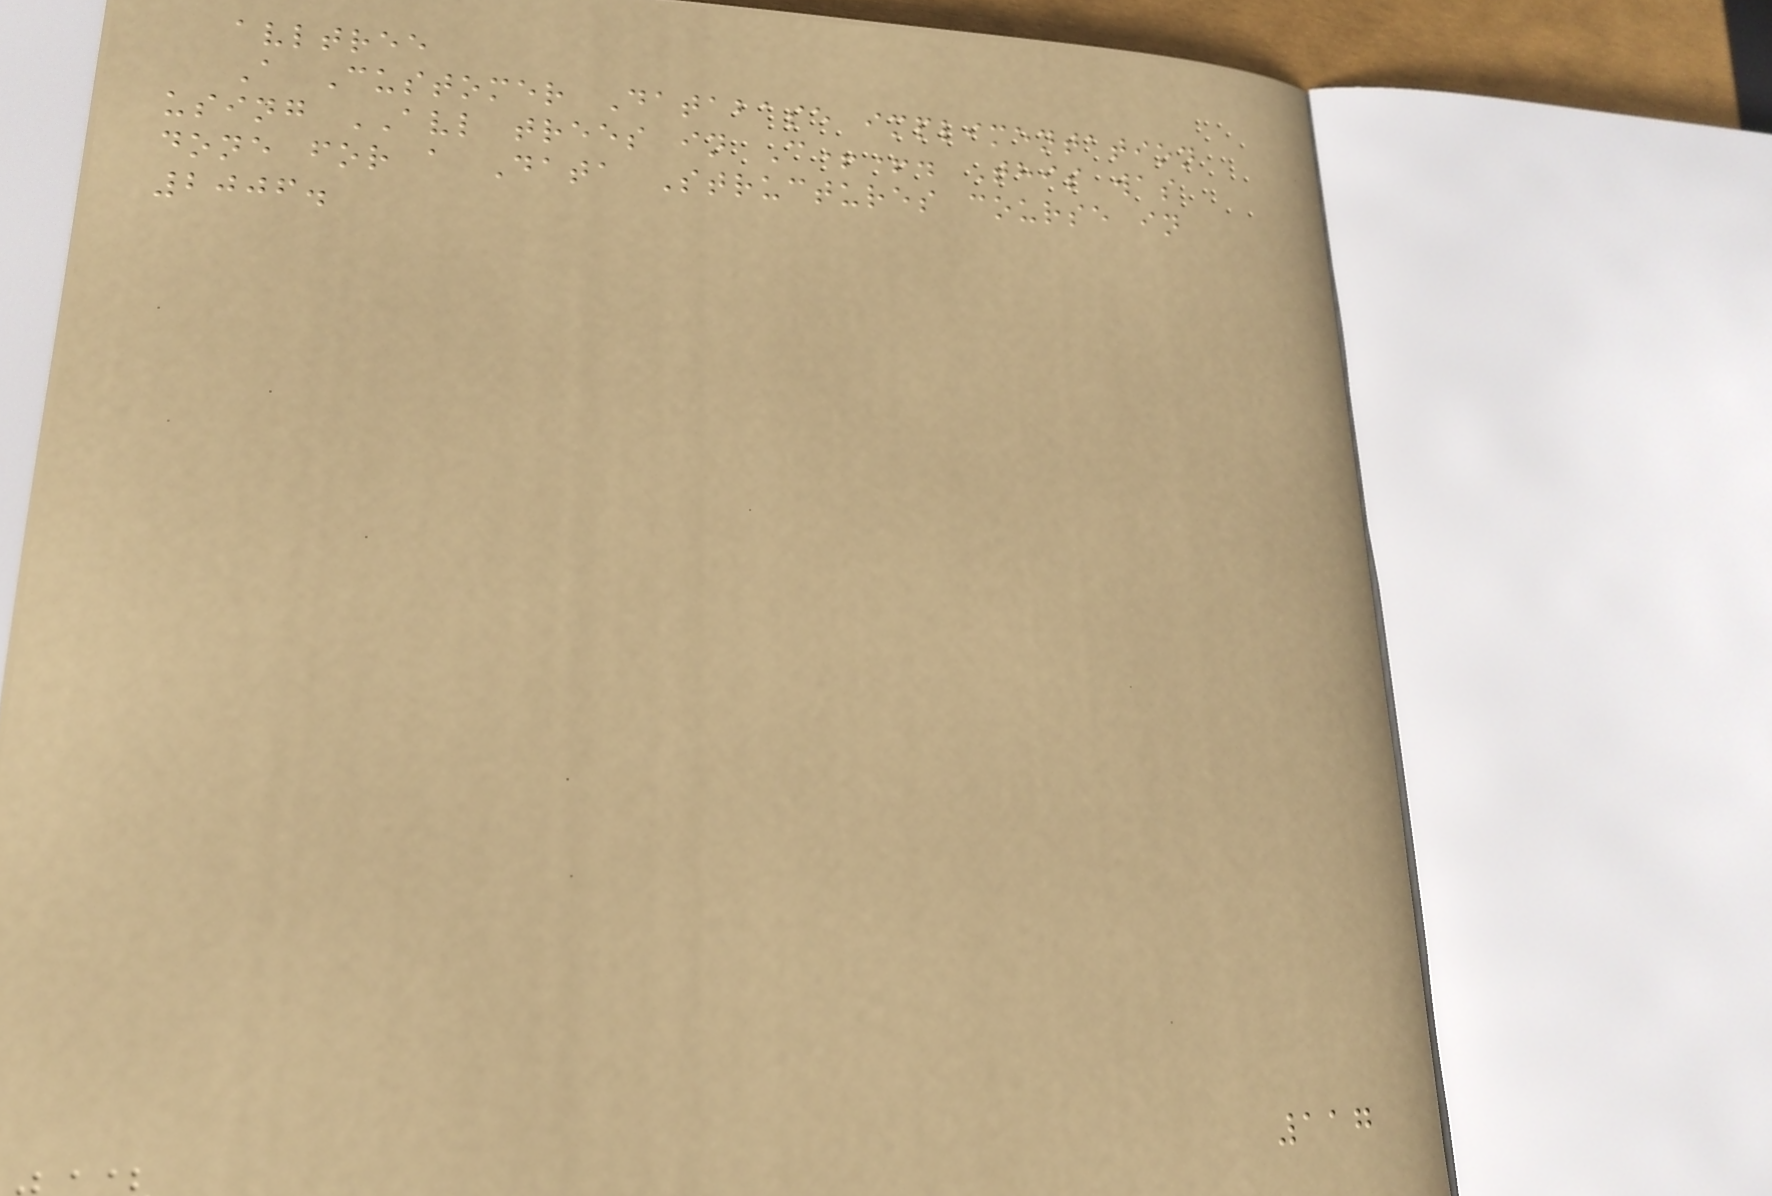avltree
A Customer Database implimentation
using AVL trees in C++. This was
done for a Data Structures course in
2006.
117
